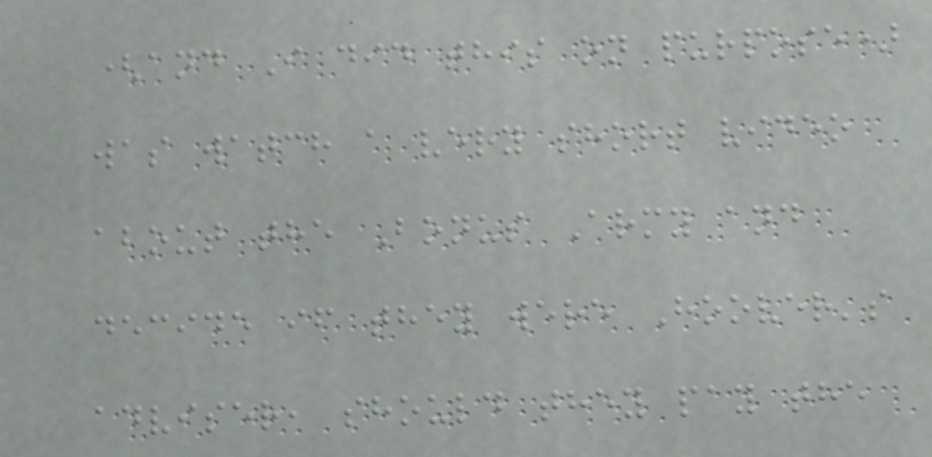(and I did this on purpose)
was watch a very short video
about the Bonus Army and
decide if they were Hoover's
adviser, should they pay the
